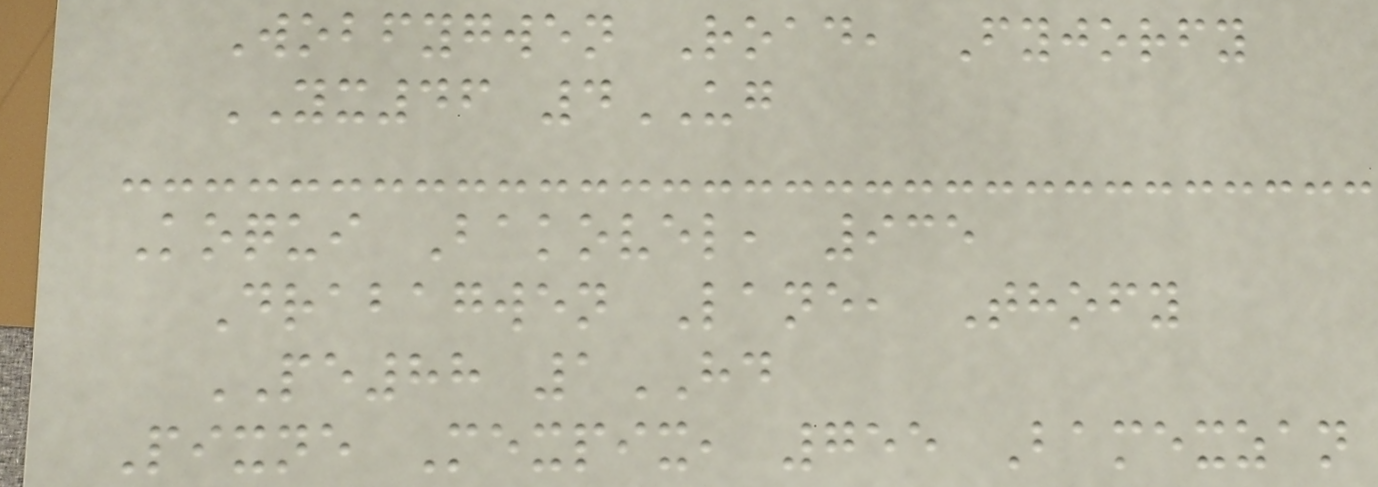Wobfygwen Road, Fyjorfy
YX46 4UG
Koqui Bakovel, 935
Drabagwen Lane, Thofy
PE88 1HD
Pixne Mexpix, 755 Bamexzan
